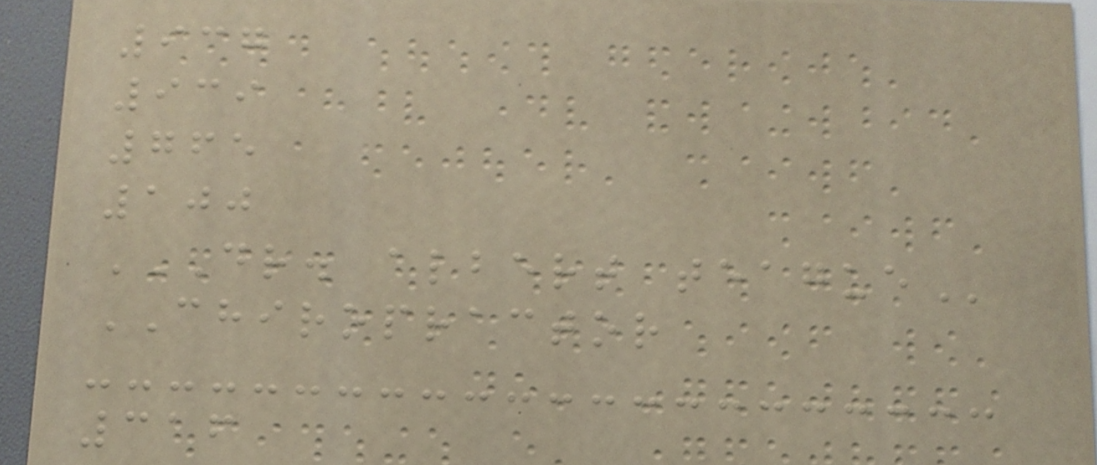937
939
765
100
DR. ALBERT TEAGUE
CHIROPRACTOR
316
